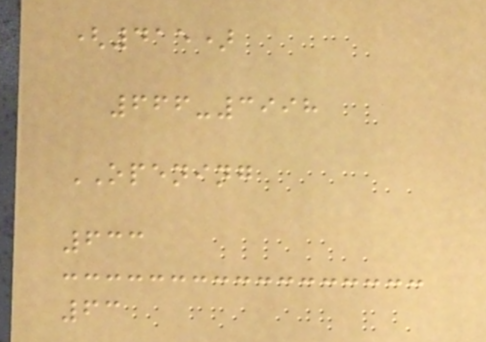(415)
666-3998
OPENING
633
63
